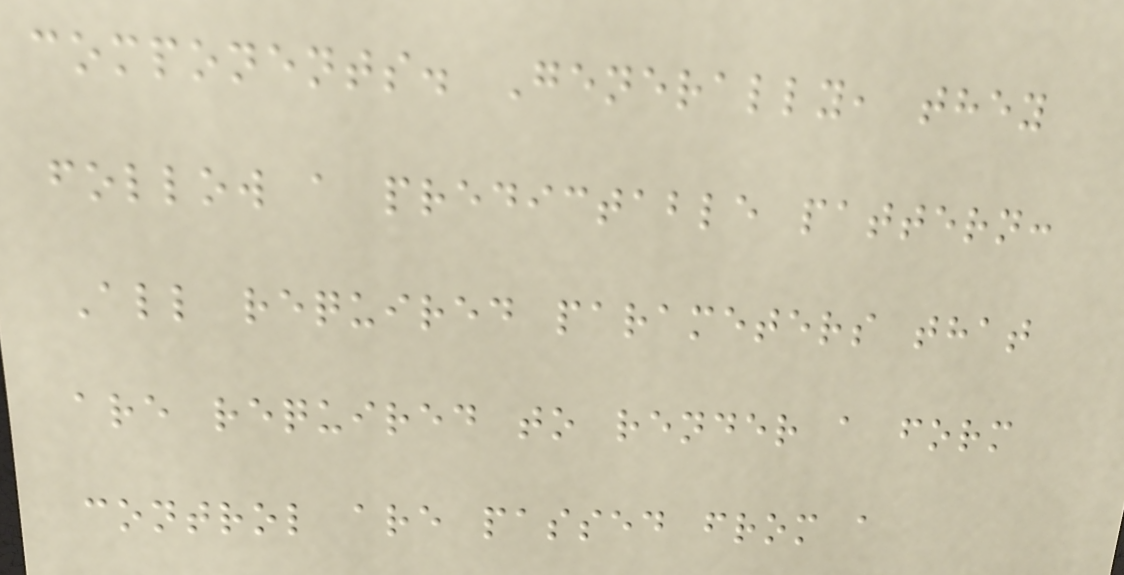components. Generally, they
follow a predictable pattern:
All required parameters that
are required to render a form
control are passed from a
